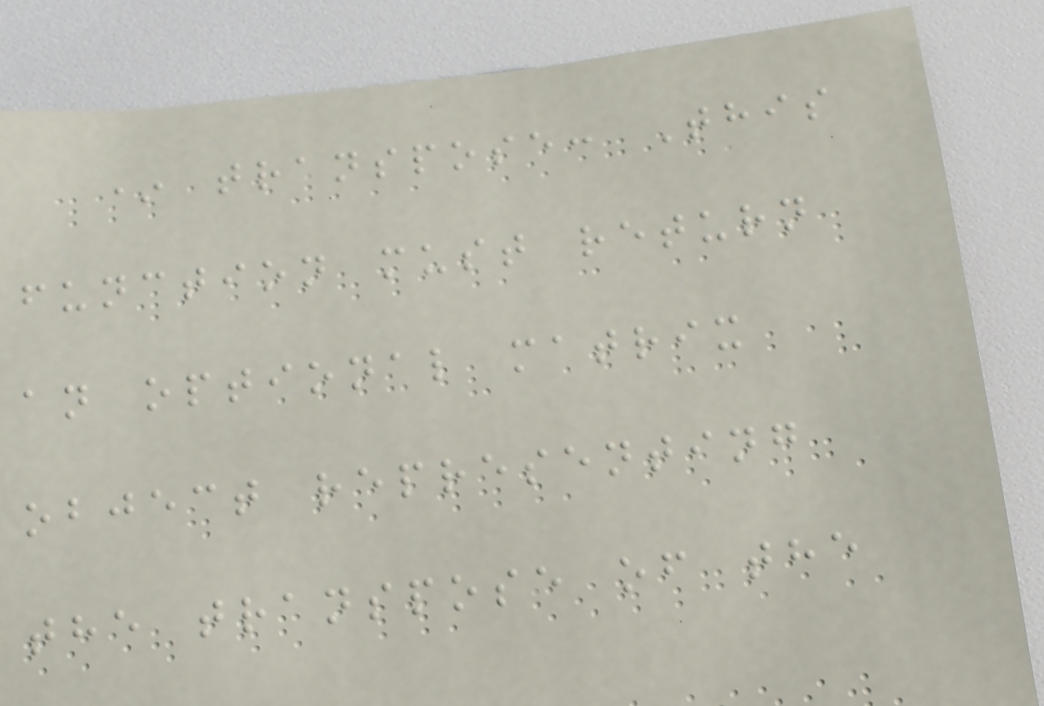* transpose: This
function must return
an optional matrix
object representing
the transpose of the
